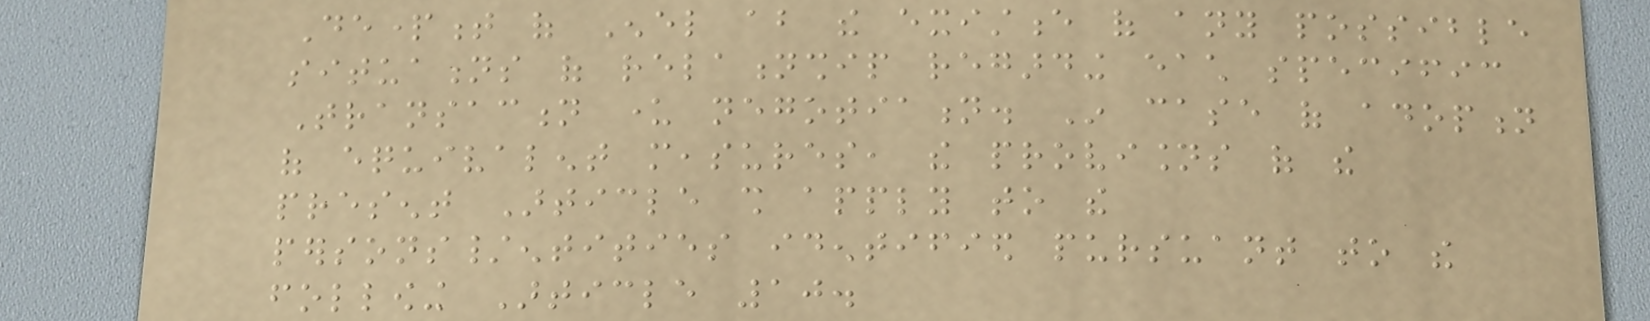Department of Enel about the existence of any possible
situations of relationship regarding each specific
Transaction under negotiation. In case of adoption
of equivalent measures, the provisions of the
present Article shall apply to the
persons/entities identified pursuant to the
following Article 10.
